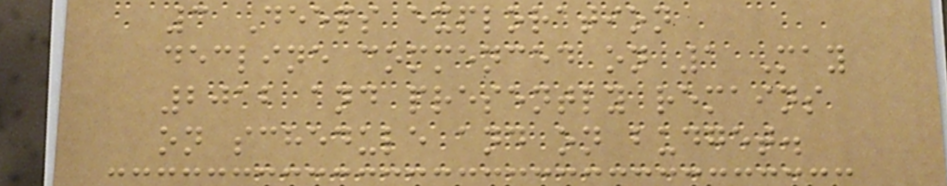3 Deeps exploration
decline commenced on 1 May
2012 and presently remains
on schedule and on budget.
